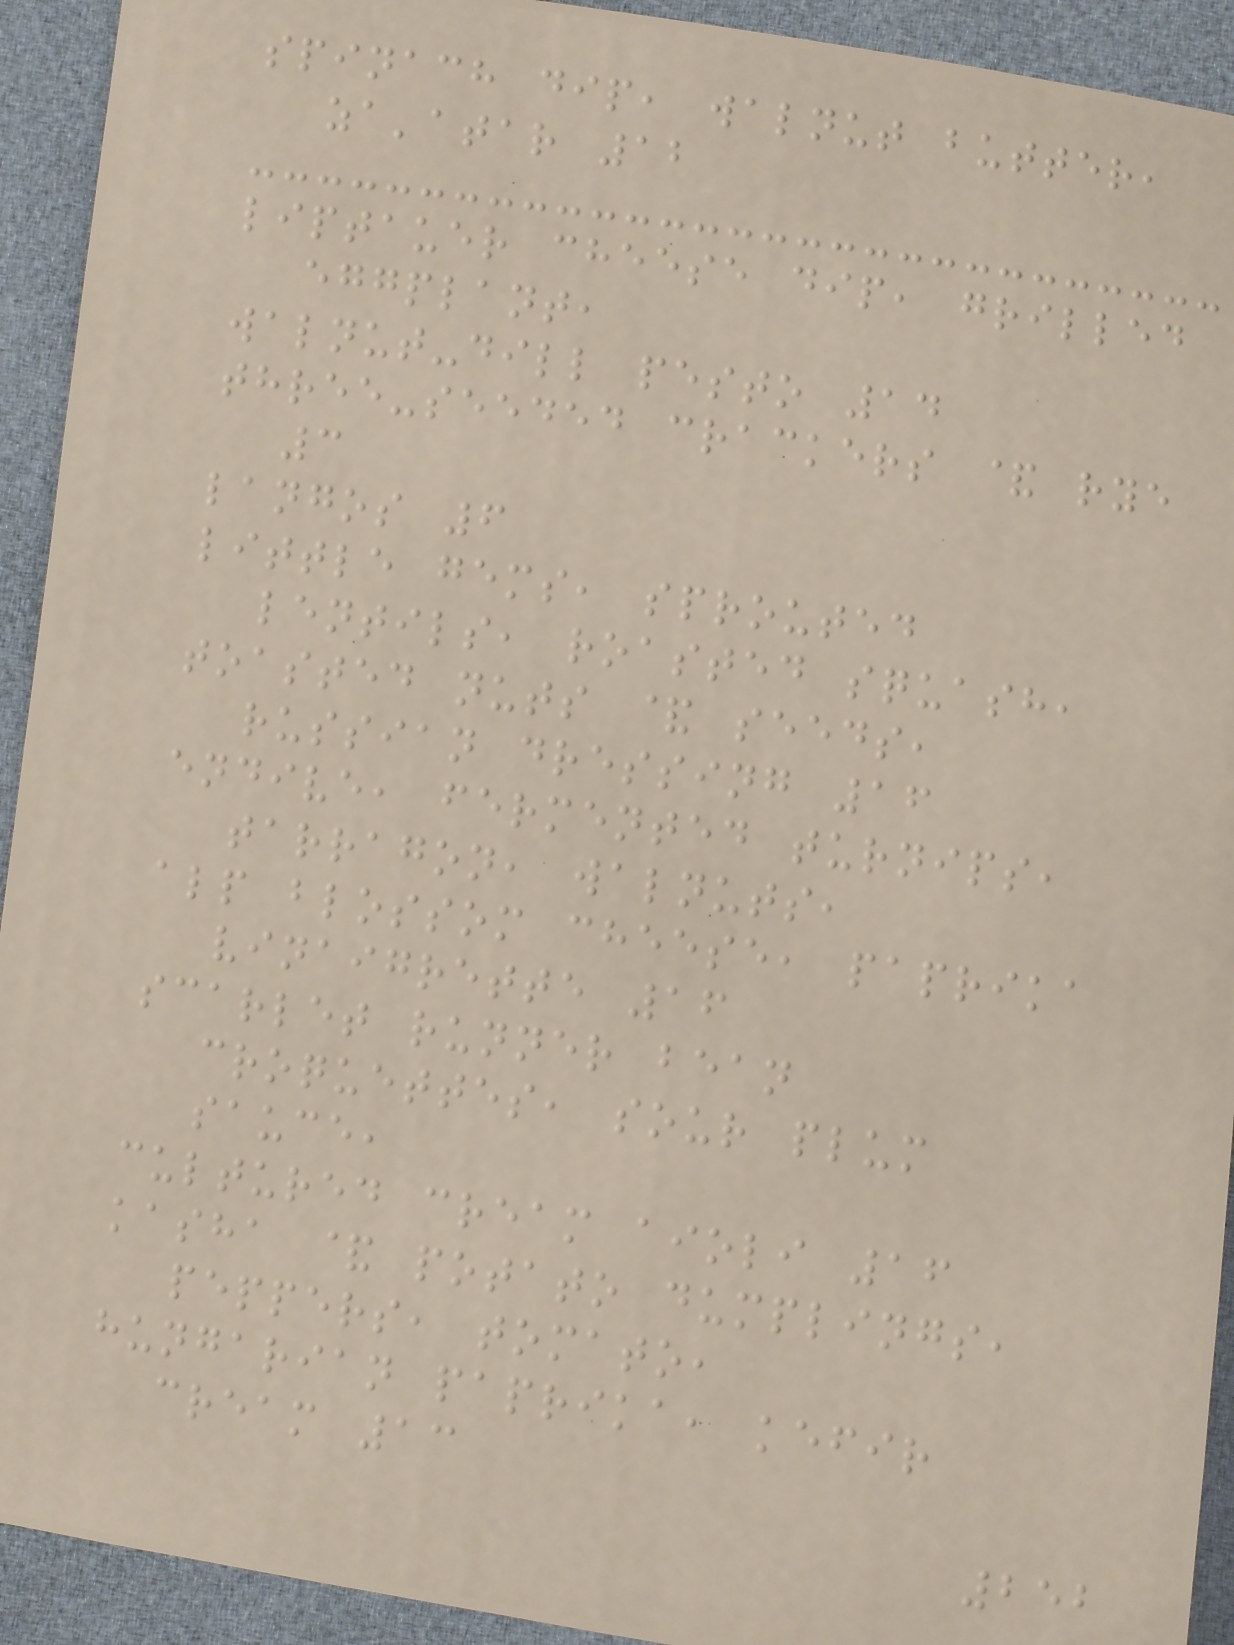spinach dip, walnut butter,
za'atar 12
liptauer cheese dip, grilled
eggplant,
walnut-dill pesto 14
three-seeded crackers & rye
3
langos 6
little gems, sprouted
lentils, roasted squash,
toasted nuts & seeds,
russian dressing 16
endive, fermented turnips,
tarragon, walnuts,
alp blossom cheese, paprika
vinaigrette 16
scarlet runner bean
croquettes, sour plum
sauce,
cultured cream aioli 16
kasha & potato dumplings,
peppers, tomato,
hungarian paprika, kefir
cream 13
252
